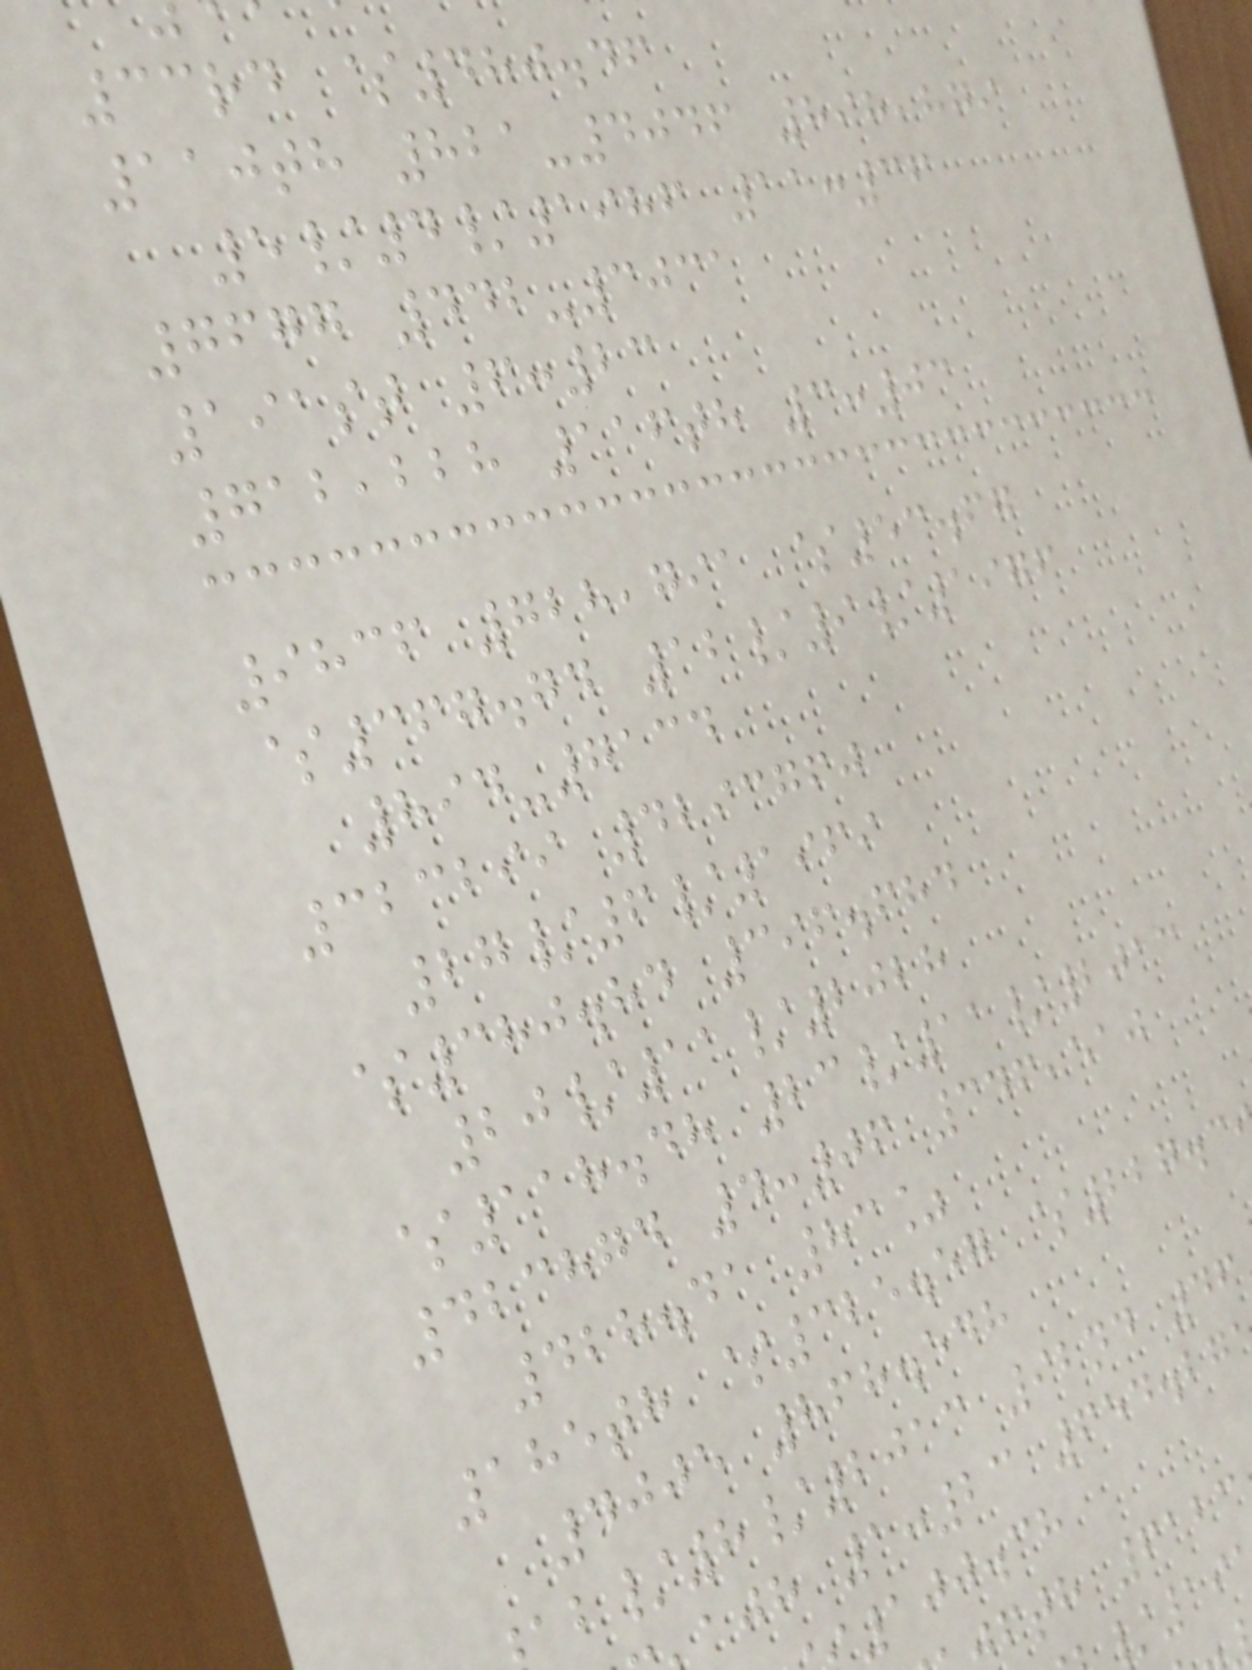33rd $480.46
110th 821-4046 898,879
5/4/1986 11:36
7677 442-3031
191st 6:23
712,228 116th 3:03
9836 728,791 $53.67
$367.74 12/9/1976
894-7134
323299 4293760
27/6/1969
$380.84 396.684
20/11/2028
$118.48 23/11/2013
423874 4:06 346,510
428.41 83%
185th $325.57 $227.3
4005 868.548
/8/2013 92nd 46
ajh 1:23 654.27
100.38
fth 6123
